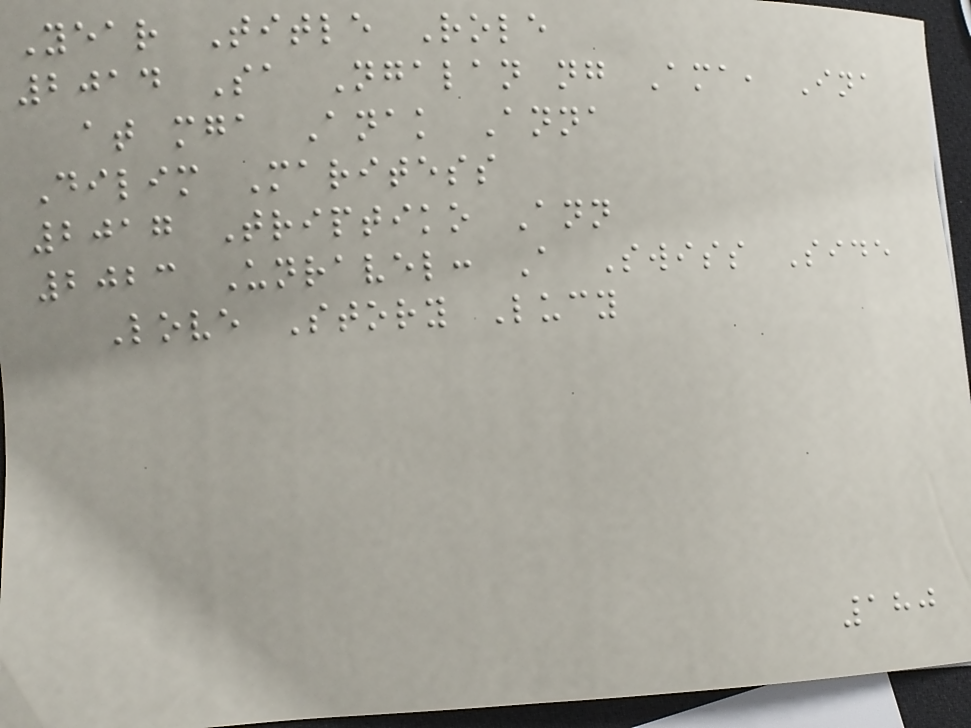Year Title Role
2014 Sa Ngalan ng Ama, Ina
at mga Anak Anna
Dilim Maritess
2017 Triptiko Ann
2023 Unravel: A Swiss Side
Love Story Lucy
180
